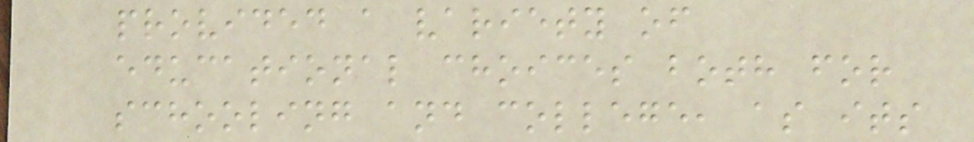provided a variety of
educational choices both for
schooling and college, as its
